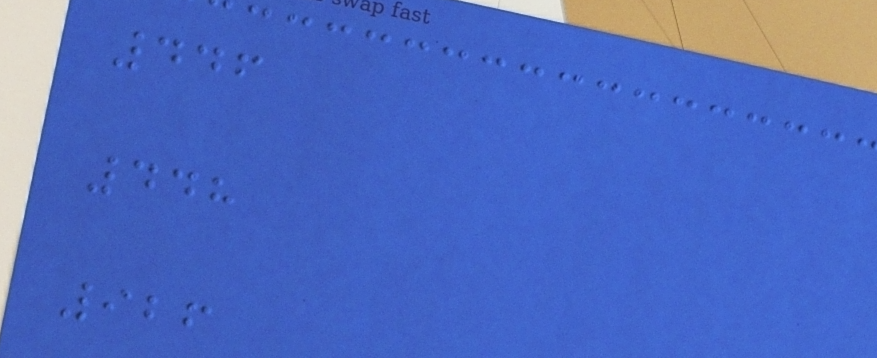446
448
926
